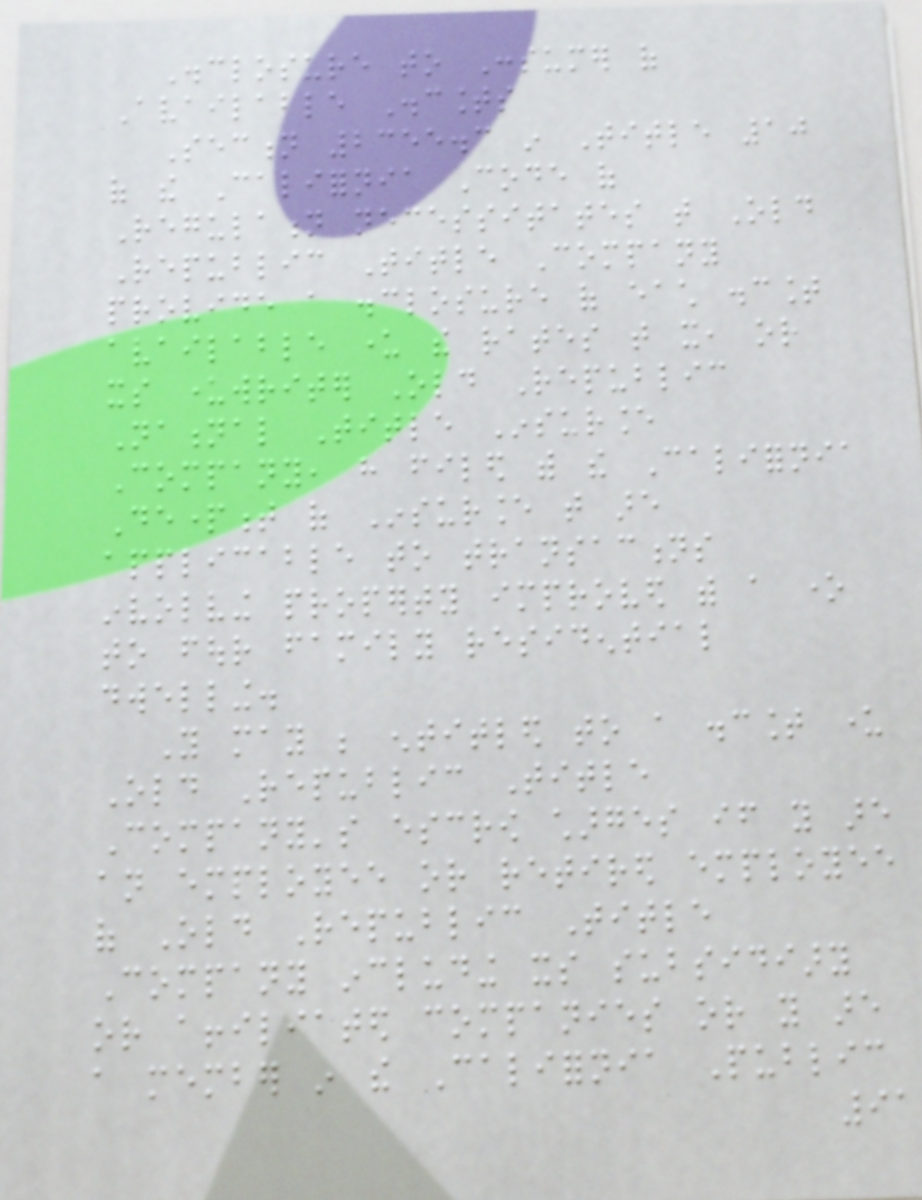Disclosure to Consumer of
Available Discounts
Section 2355.3 in Title 10
of the California Code of
Regulation necessitates that Old
Republic Title Company
provide a disclosure of each discount
available under the rates that it, or
its underwriter Old Republic
National Title Insurance
Company, have filed with the California
Department of Insurance that are
applicable to transactions
involving property improved with a one
to four family residential
dwelling.
You may be entitled to a discount under
Old Republic Title
Company's escrow charges if you are
an employee or retired employee
of Old Republic Title
Company including its subsidiary
or affiliated companies or you are
a member in the California Public
91
